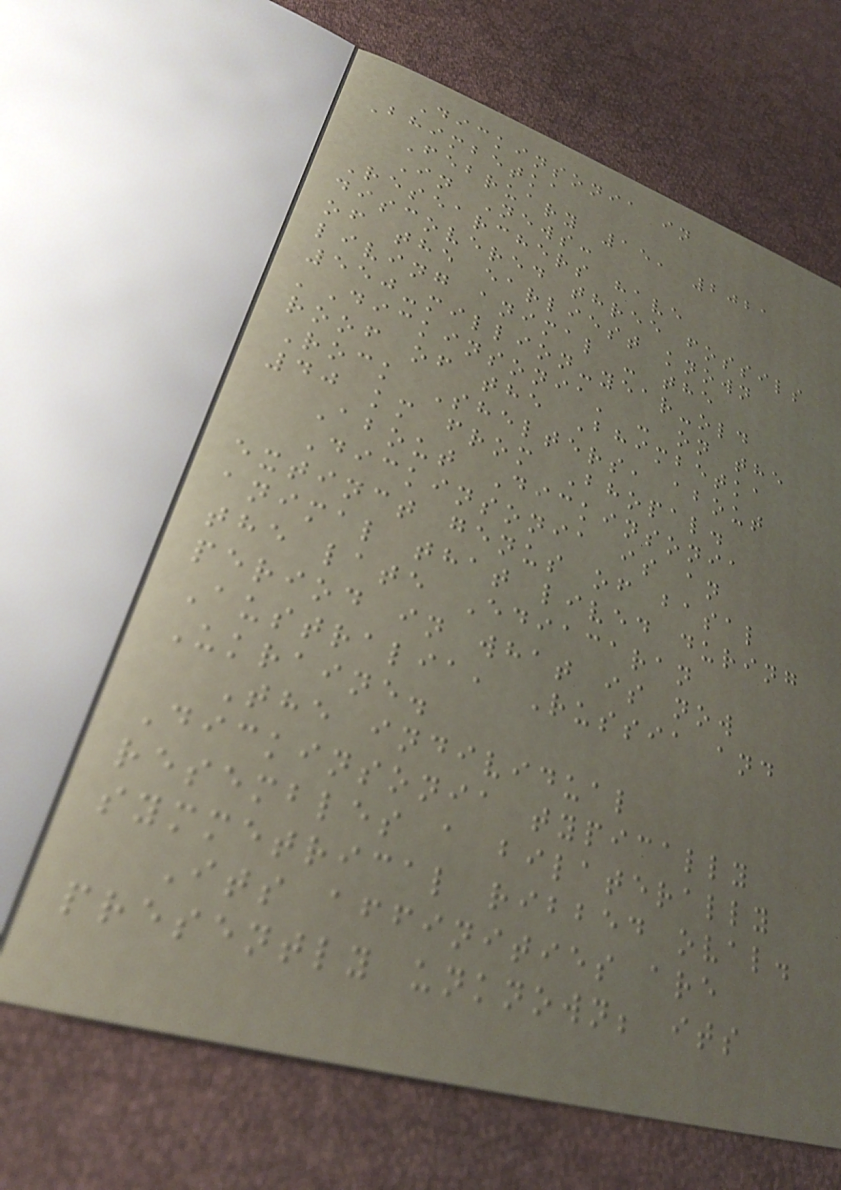Dickinsonia in
Bhimbetka
February 15, 2021
In News:
Researchers have
discovered three fossils
of the earliest known
living animal - the
550-million-year-old
'Dickinsonia' - on the
roof of the Bhimbetka
Rock Shelters, about
40 km from Bhopal.
About Dickinsonia
Dickinsonia is an
extinct genus of basal
animal that lived during
the late Ediacaran
period in what is now
Australia, Russia and
Ukraine.
The individual
Dickinsonia typically
resembles a bilaterally
symmetrical ribbed oval.
Its affinities are
presently unknown; its
